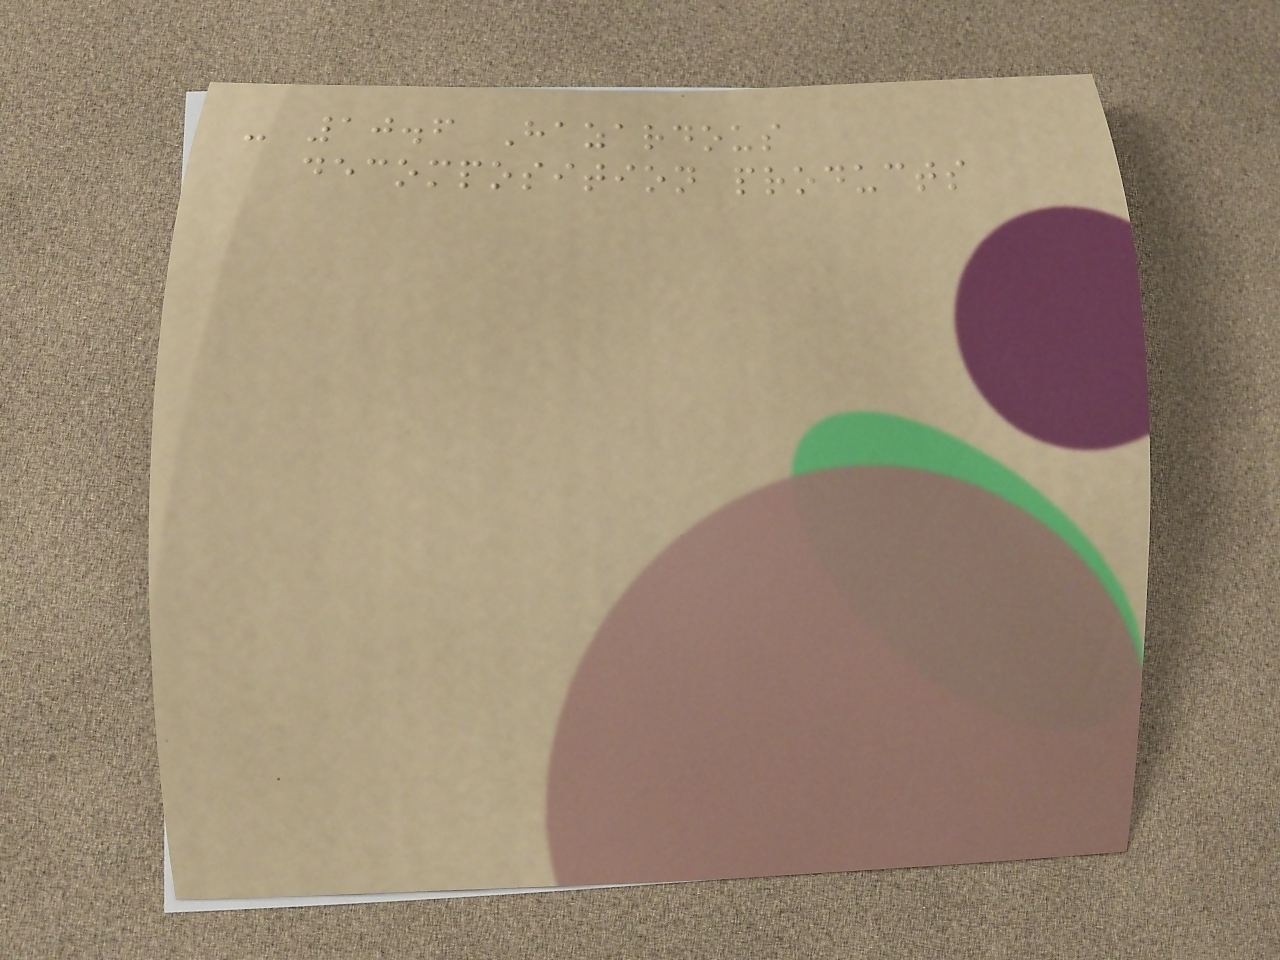- 10.6 Hazardous
decomposition products
